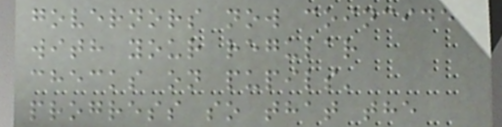governors now coincide
with your regular
checks on pupils'
progress so that the
